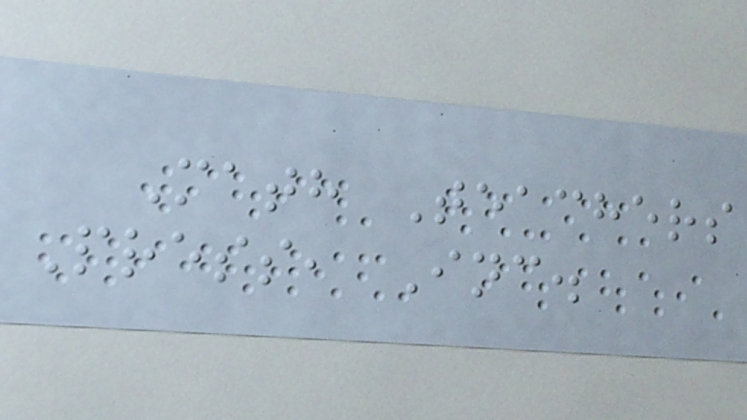Math Teachers
Press, Inc.
